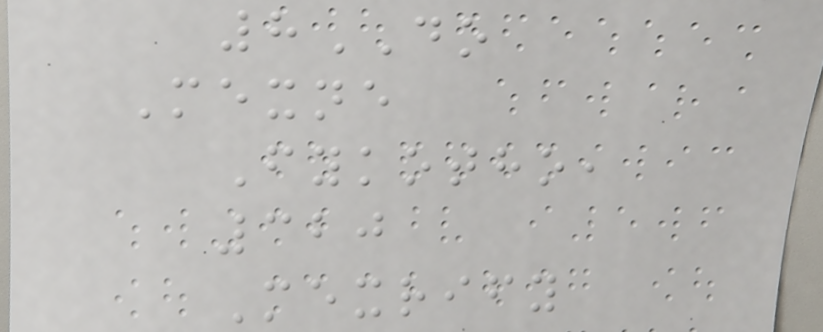8DO
Mexne
Fykotho,
320
Mexrify
